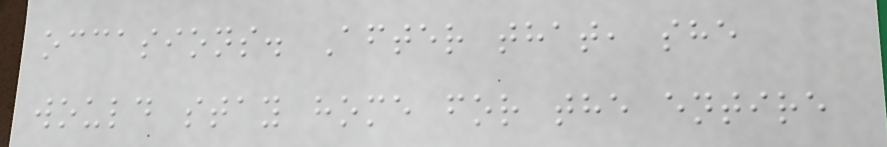occasions. After that, she
would stay home for the entire
